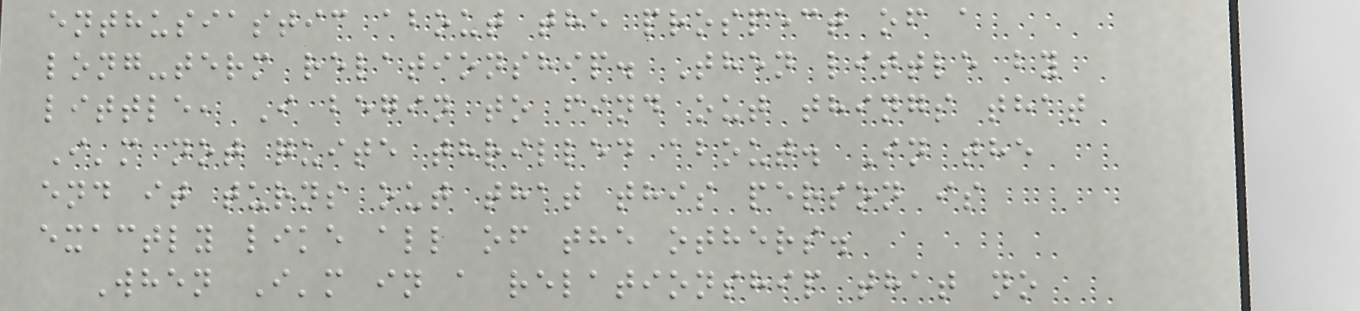enthusiastic about the prospect of a
long-term relationship. Then little by
little, I begin to find out things that
I'm not quite thrilled about. In the
end it turns out that this person is
exactly like all of the others.
When I'm in a relationship that no
